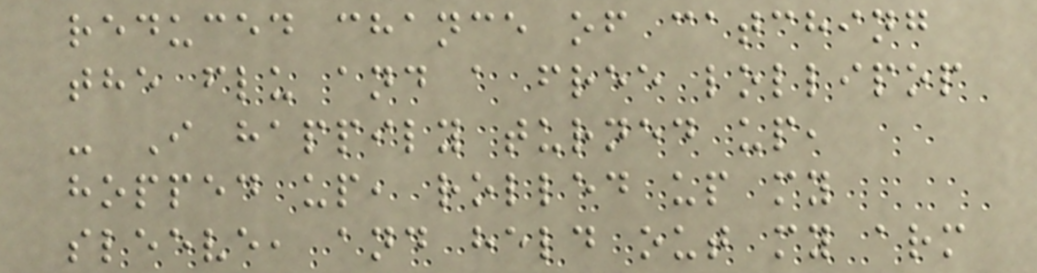reduced chance of catching
the flu and a free lollipop
- I happily turned up,
hopped up, rolled up my
sleeve, and held out my arm
